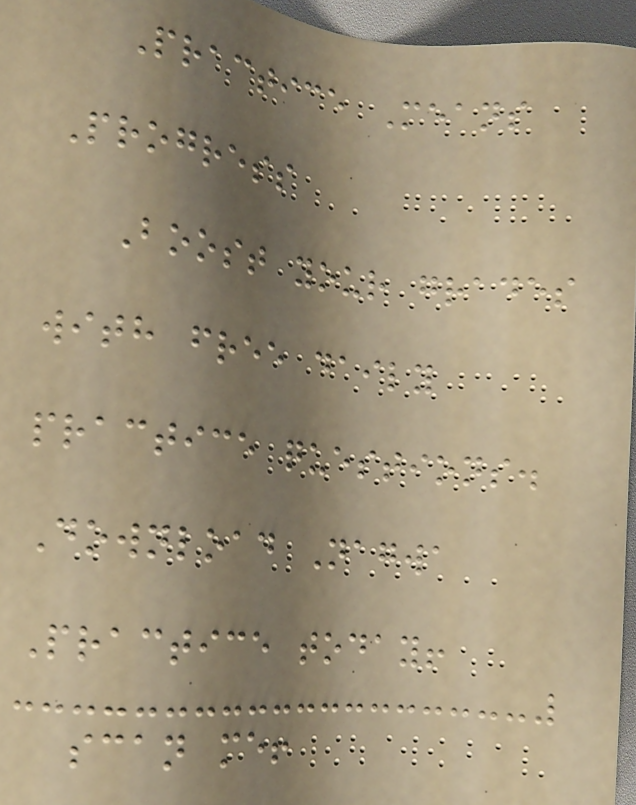Practice Means
Progress
Boost your grades
with free daily
practice questions.
Download Nagwa
Practice today!
scan me!
